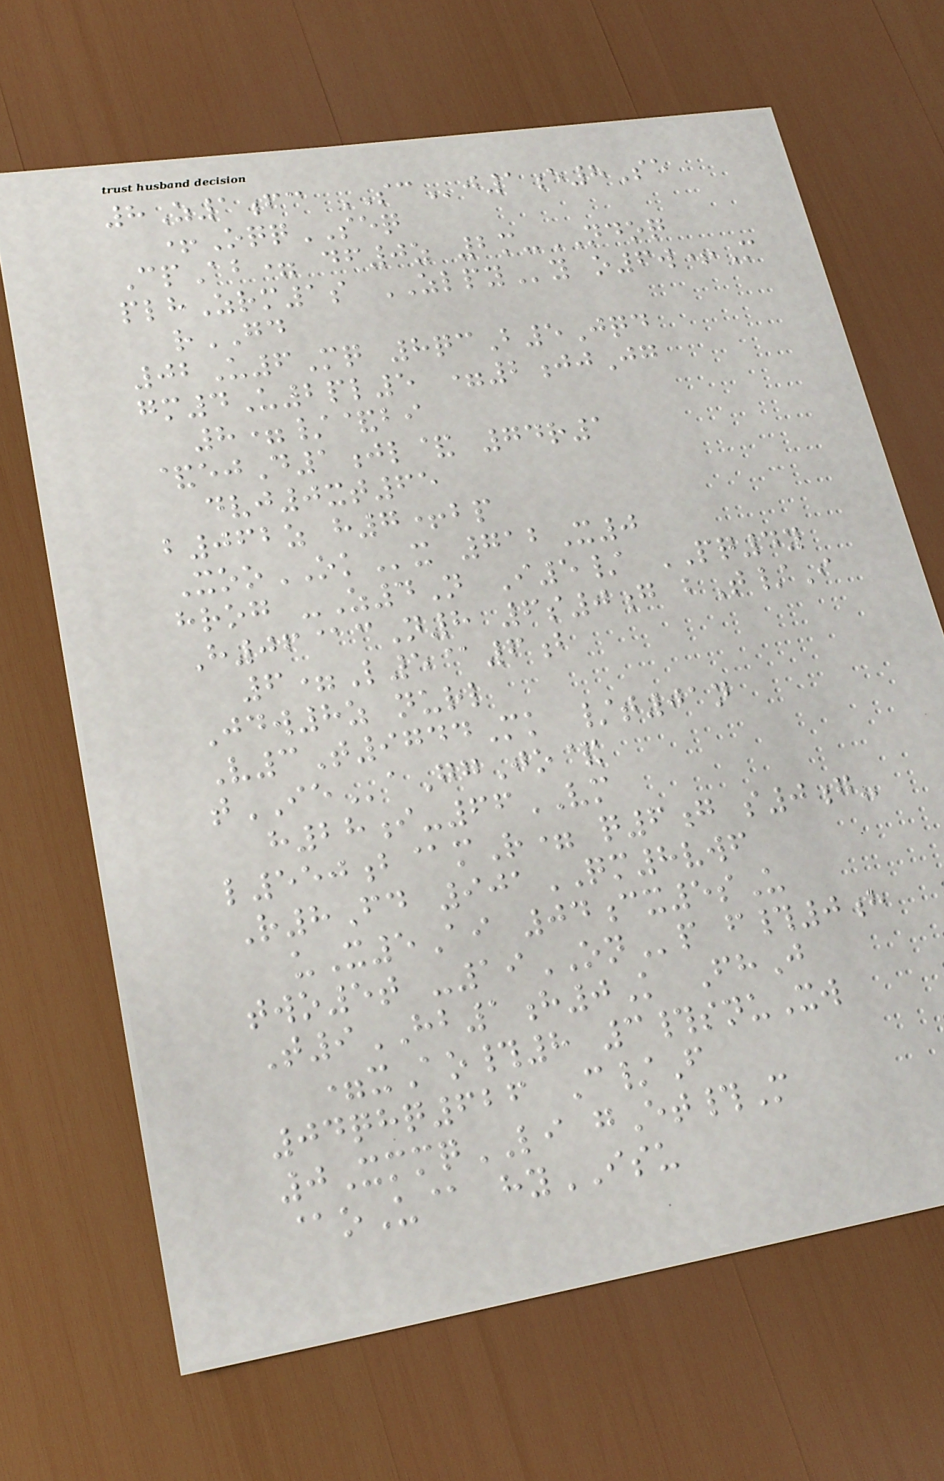8Z1fc SCj1e8Se
+OqqSEQ
CpAb= df0z 2m-NDOQ
plhZrm1s ZLPYy o6w+M
rGD
02U6Mq 8qcB5Jqd
gm4U2pl5 =2jjJg
8=/&bi
&ejD1jl& 74r1
dvj0xt65
b062z h7+bp
XooOKx 712X0
hrog -Z4N I5/ PQ4y
H06@cN8 6s0g bT/I
6=L5@6b
Jdw8z nurl
V3T9744Mk /t01n
tIEaGgJo&
h28i-66VM
l550b@mR= q6g s0g-
R8Fd 901QM8vwf
uX5Ai 04cx5sU
two5t -19ONp f#0h
T9HB1h0K FhJ
=xAo#8 3#snuXw
04qhq626 C/F
0XmmqLI gEt#M
@oU@ hyISU
